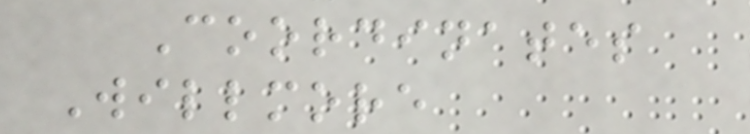Coordinates
Willmore
